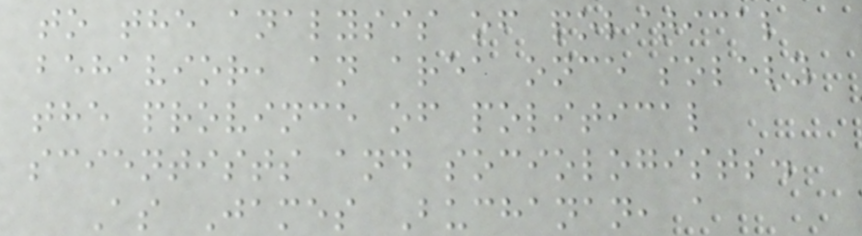to the analysis of political
behavior, an area once solely
the province of political
scientists and sociologists.
As James Buchanan, a
